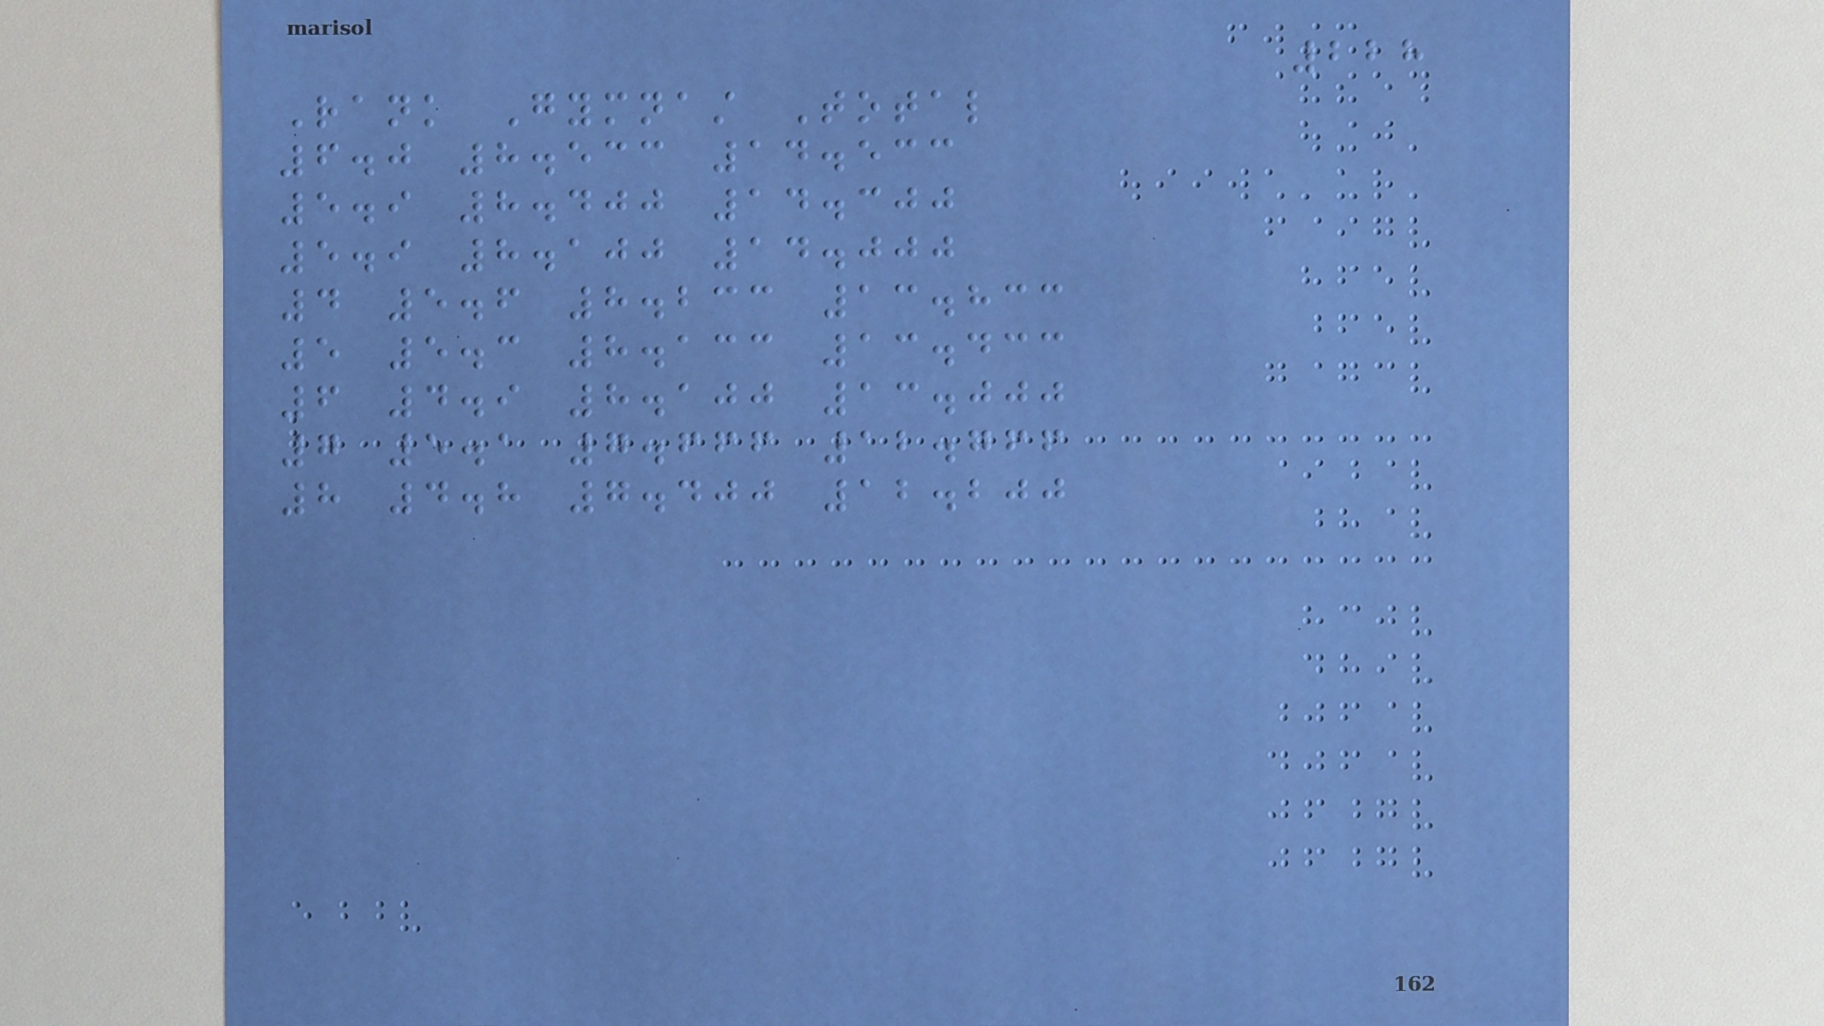228
Rank Gymnast Total
6.0 8.533 14.533
5.9 8.400 14.300
5.9 8.100 14.000
4 5.6 8.233 13.833
5 5.3 8.133 13.433
6 4.9 8.100 13.000
7 5.1 7.666 12.766
8 4.8 7.400 12.200
